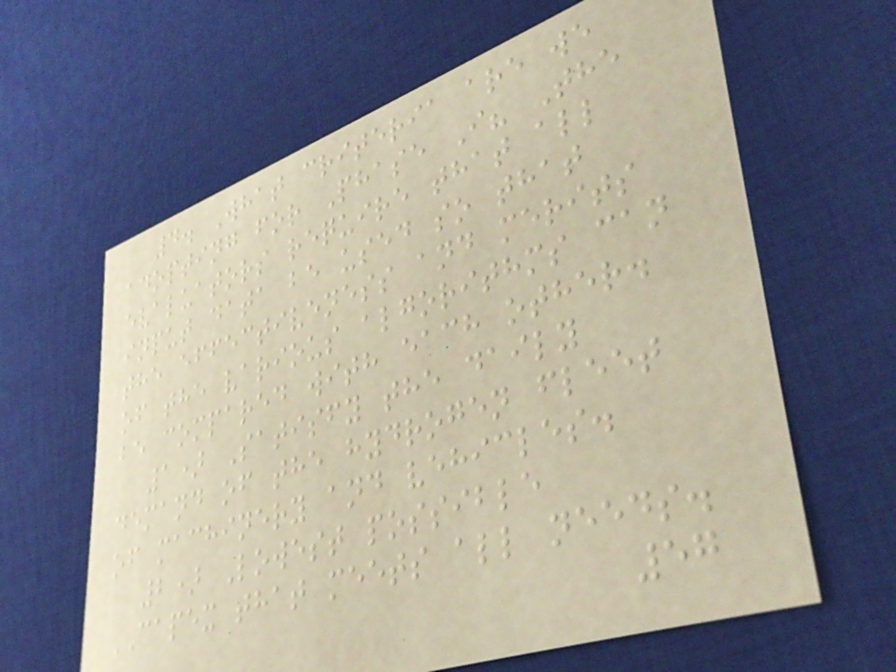4. What criteria are we
adopting for Phase I? The
evaluators require that all
input data be used so that
the effectiveness and merits
of the various algorithms can
be compared with each other.
1) Satisfy the daily
demand of the hydrogen fleet
of machinery and vehicles.
2) Lowest possible
CAPEX that meets all needs.
57
